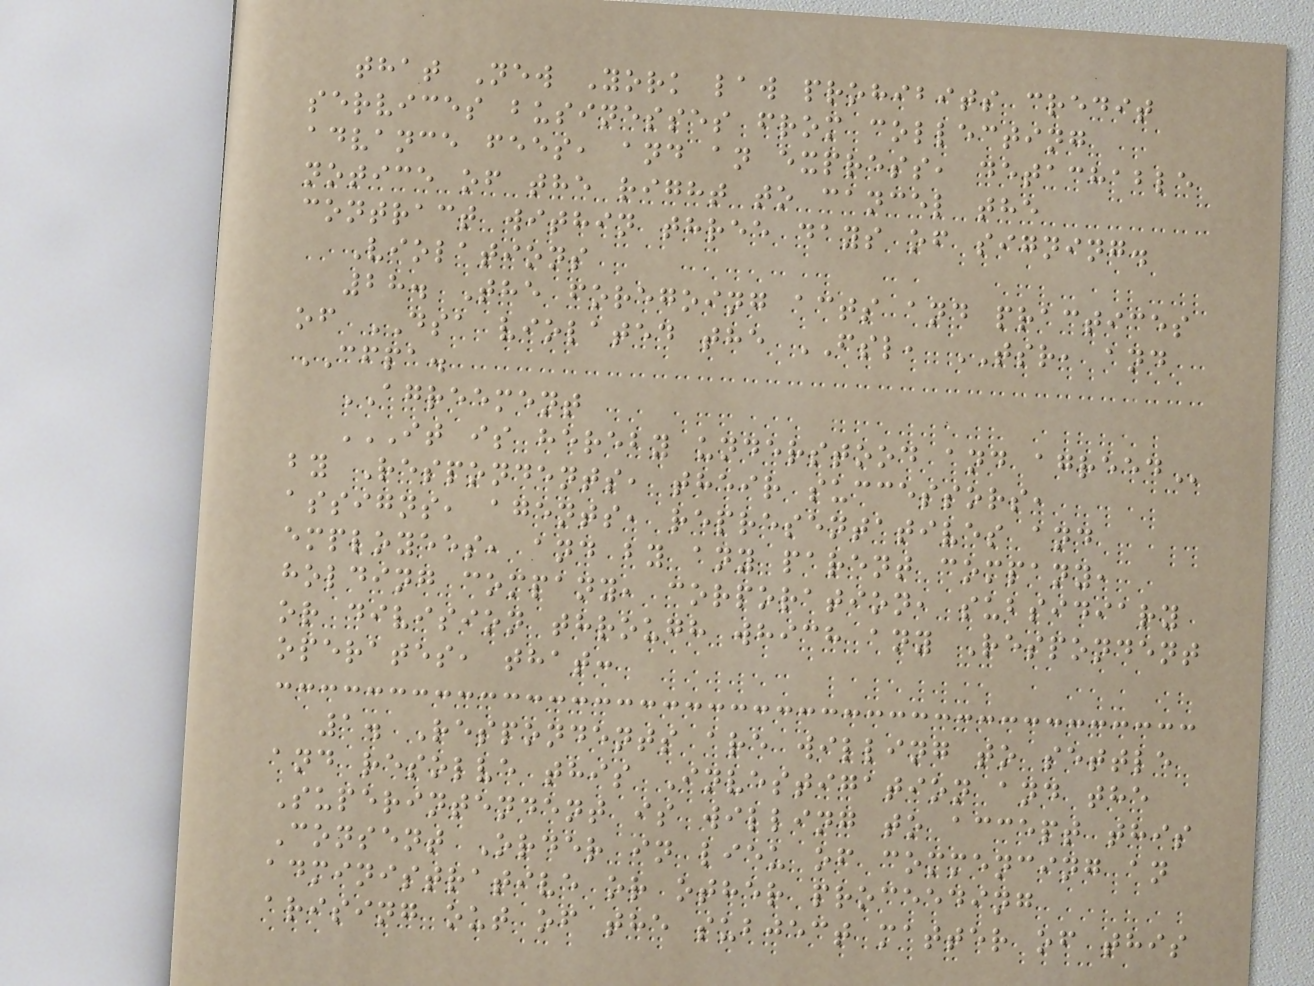that New York law prohibits credit
services businesses from collecting
advance fees, and an express, detachable
notice of the right to cancel the
contract within three days of signing.
Violations
28. The foregoing acts and practices
of DSA violated the FSL, TSR, and
CFPA.
AGREEMENT
IT IS HEREBY UNDERSTOOD AND AGREED
by Respondents, their successors,
assigns, agents, representatives and
employees, and by any parent company,
holding company, corporation, subsidiary
or division through which any Respondent
operates, that:
1. Respondents are willing to settle
and resolve this Investigation and the
Superintendent is willing to accept this
Consent Order in lieu of commencing an
administrative or other proceeding
arising out of the subject matter of this
